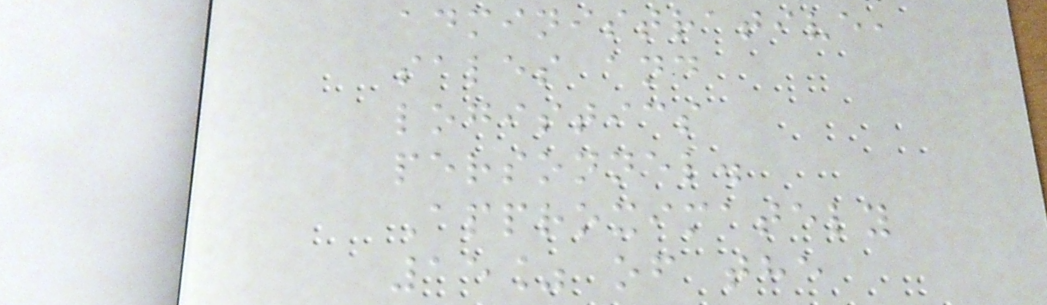administrative,
sales and
logistics
personnel.
Approximately
15% of the
